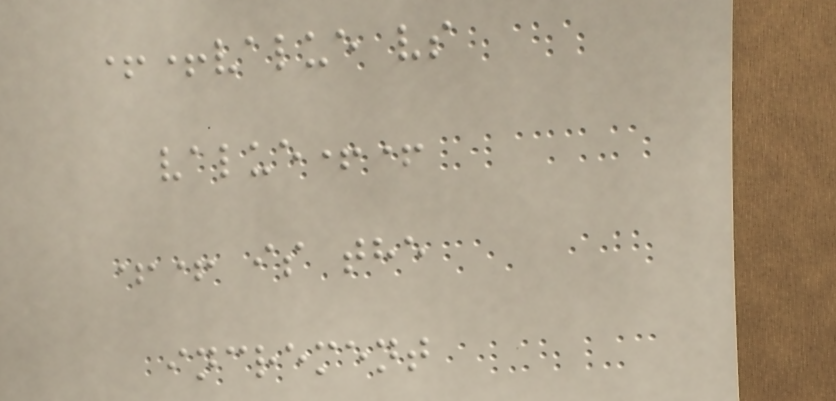++value vs
value++
++ is the
increment
